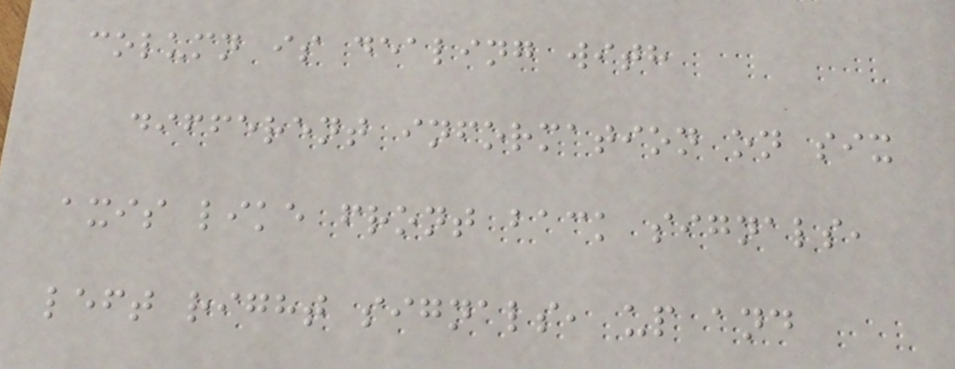column is dealing with
different information on six
axis like front back signals,
left right signals, up and
